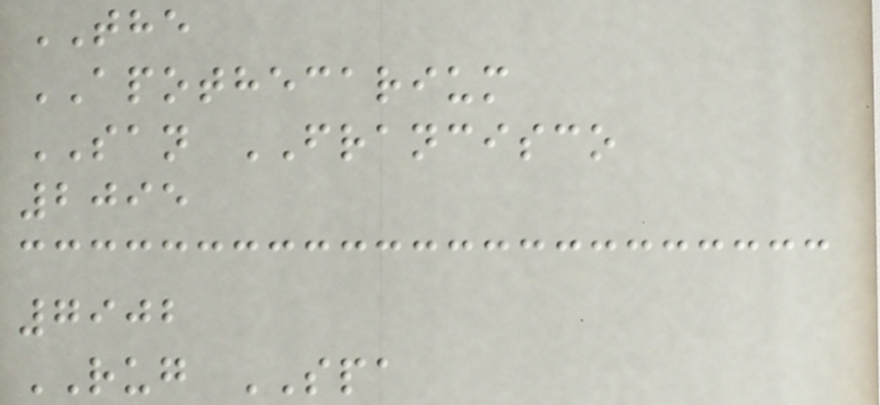THE
APOTHECARIUM
SAN FRANCISCO
2095
7902
RUG SPA
